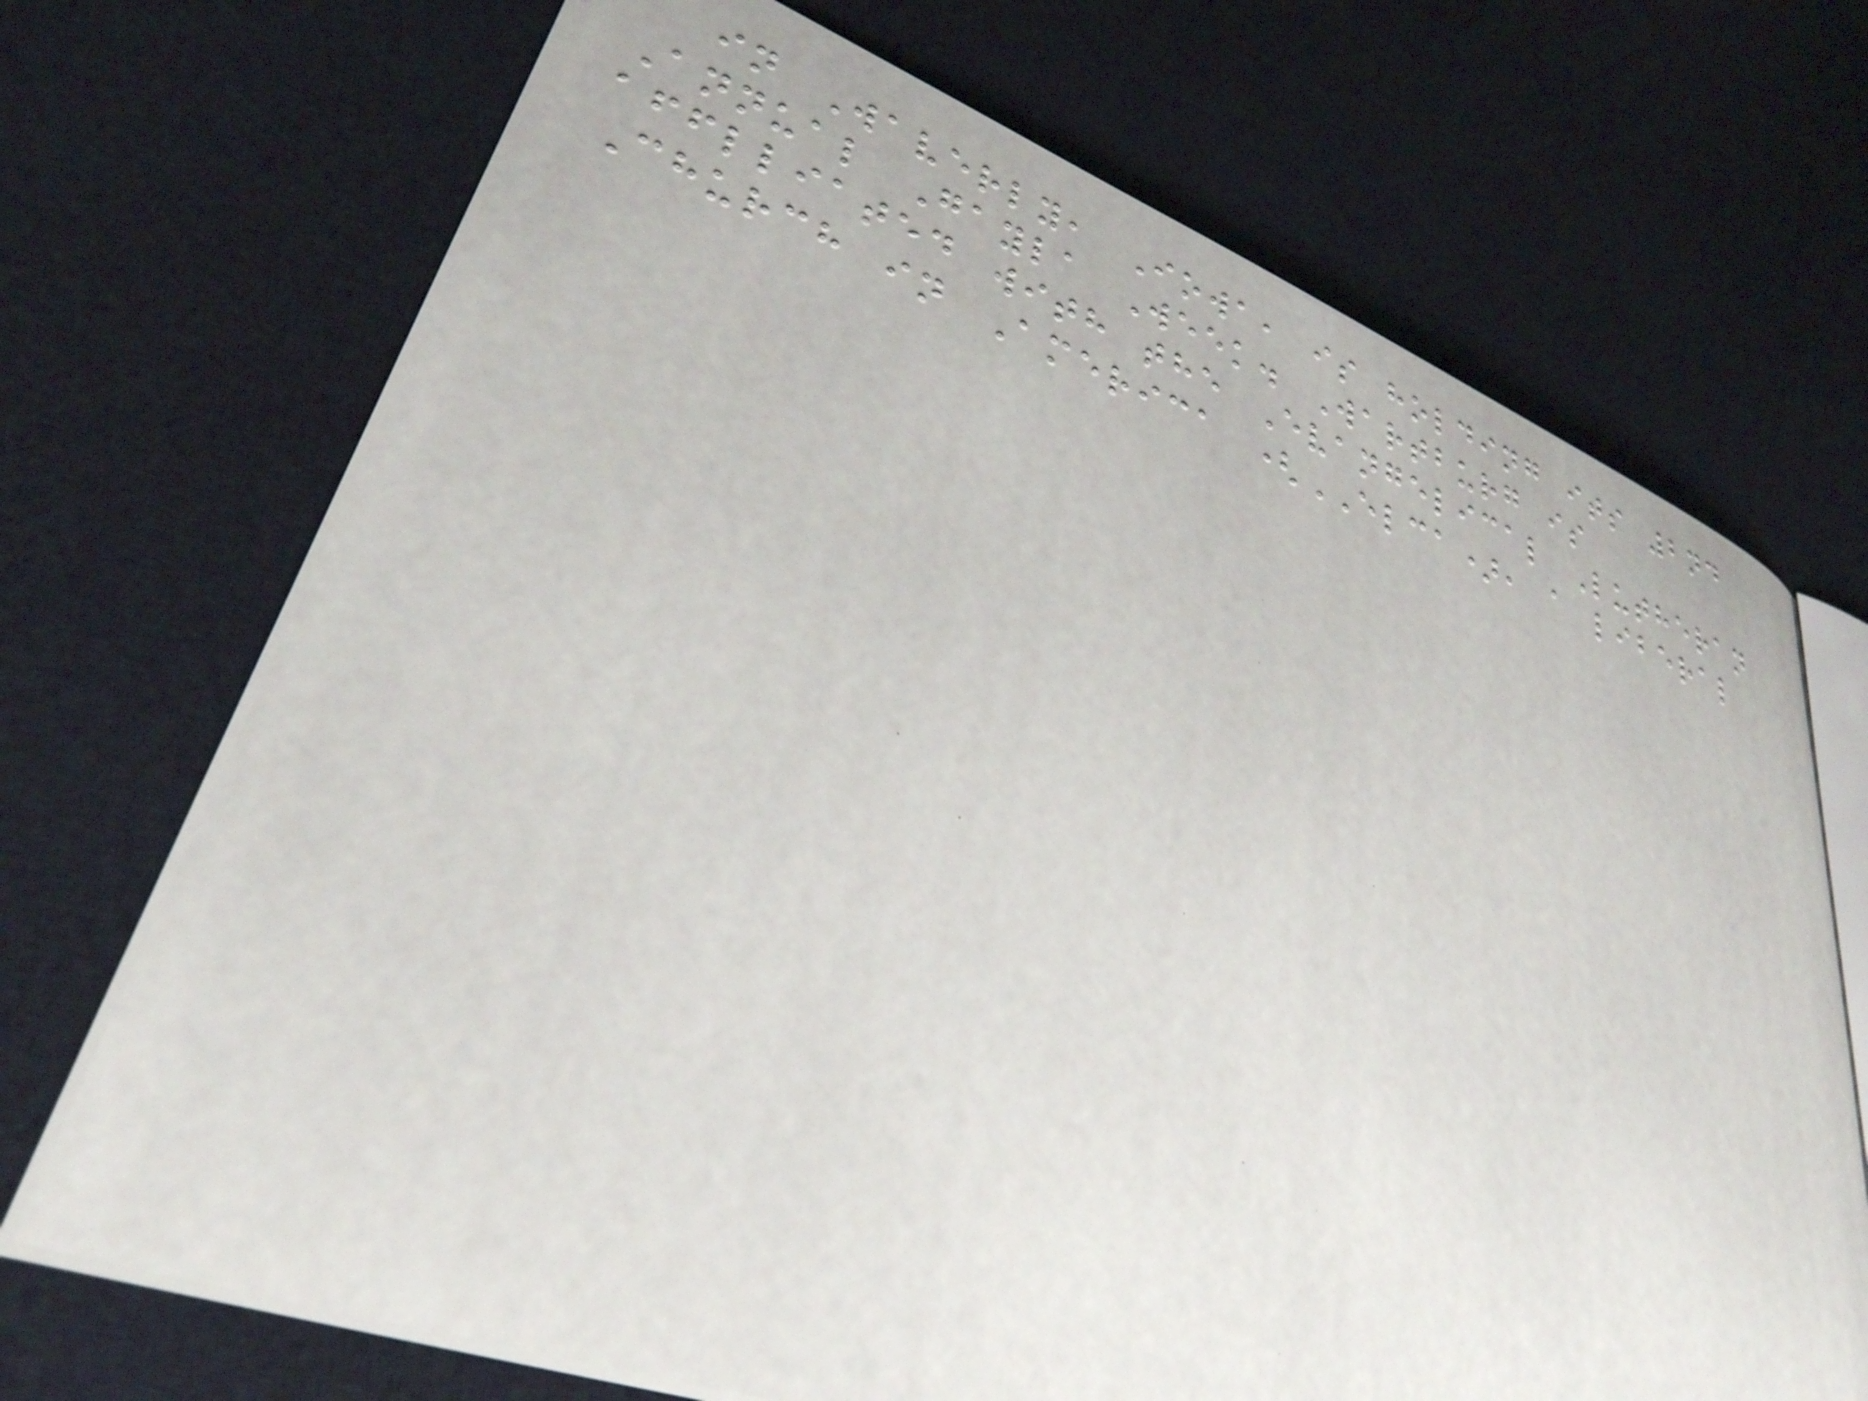in Waverly, Iowa, is holding its 2nd
Annual Gayla Week. Wartburg is
afflliated with the Evangelical Lutheran
Church in America (ELCA), a liberal
